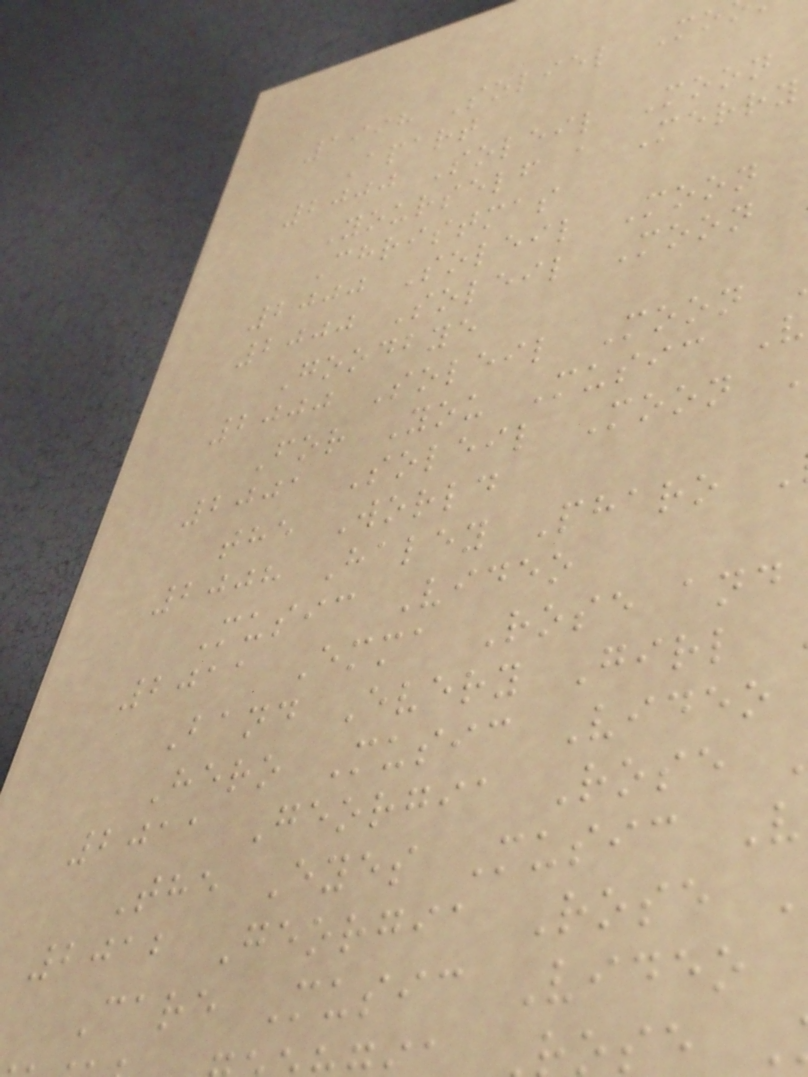1998 Soliel Mo
Apart
2000 Soleil Moon
Yourself a Merry
Christmas
2000 Soleil Moon
2000 Soleil Moon
Goodbye
2000 Soleil Moon
For You Music V
2001 Soleil Moon
the World
2008 Haley Pharo
Music Video
2011 Emma Rose and
Band Every Girl
Hero Music Video
2011 Georgia Rose
The Eyes Music V
2012 Georgia Rose
Care Music Video
